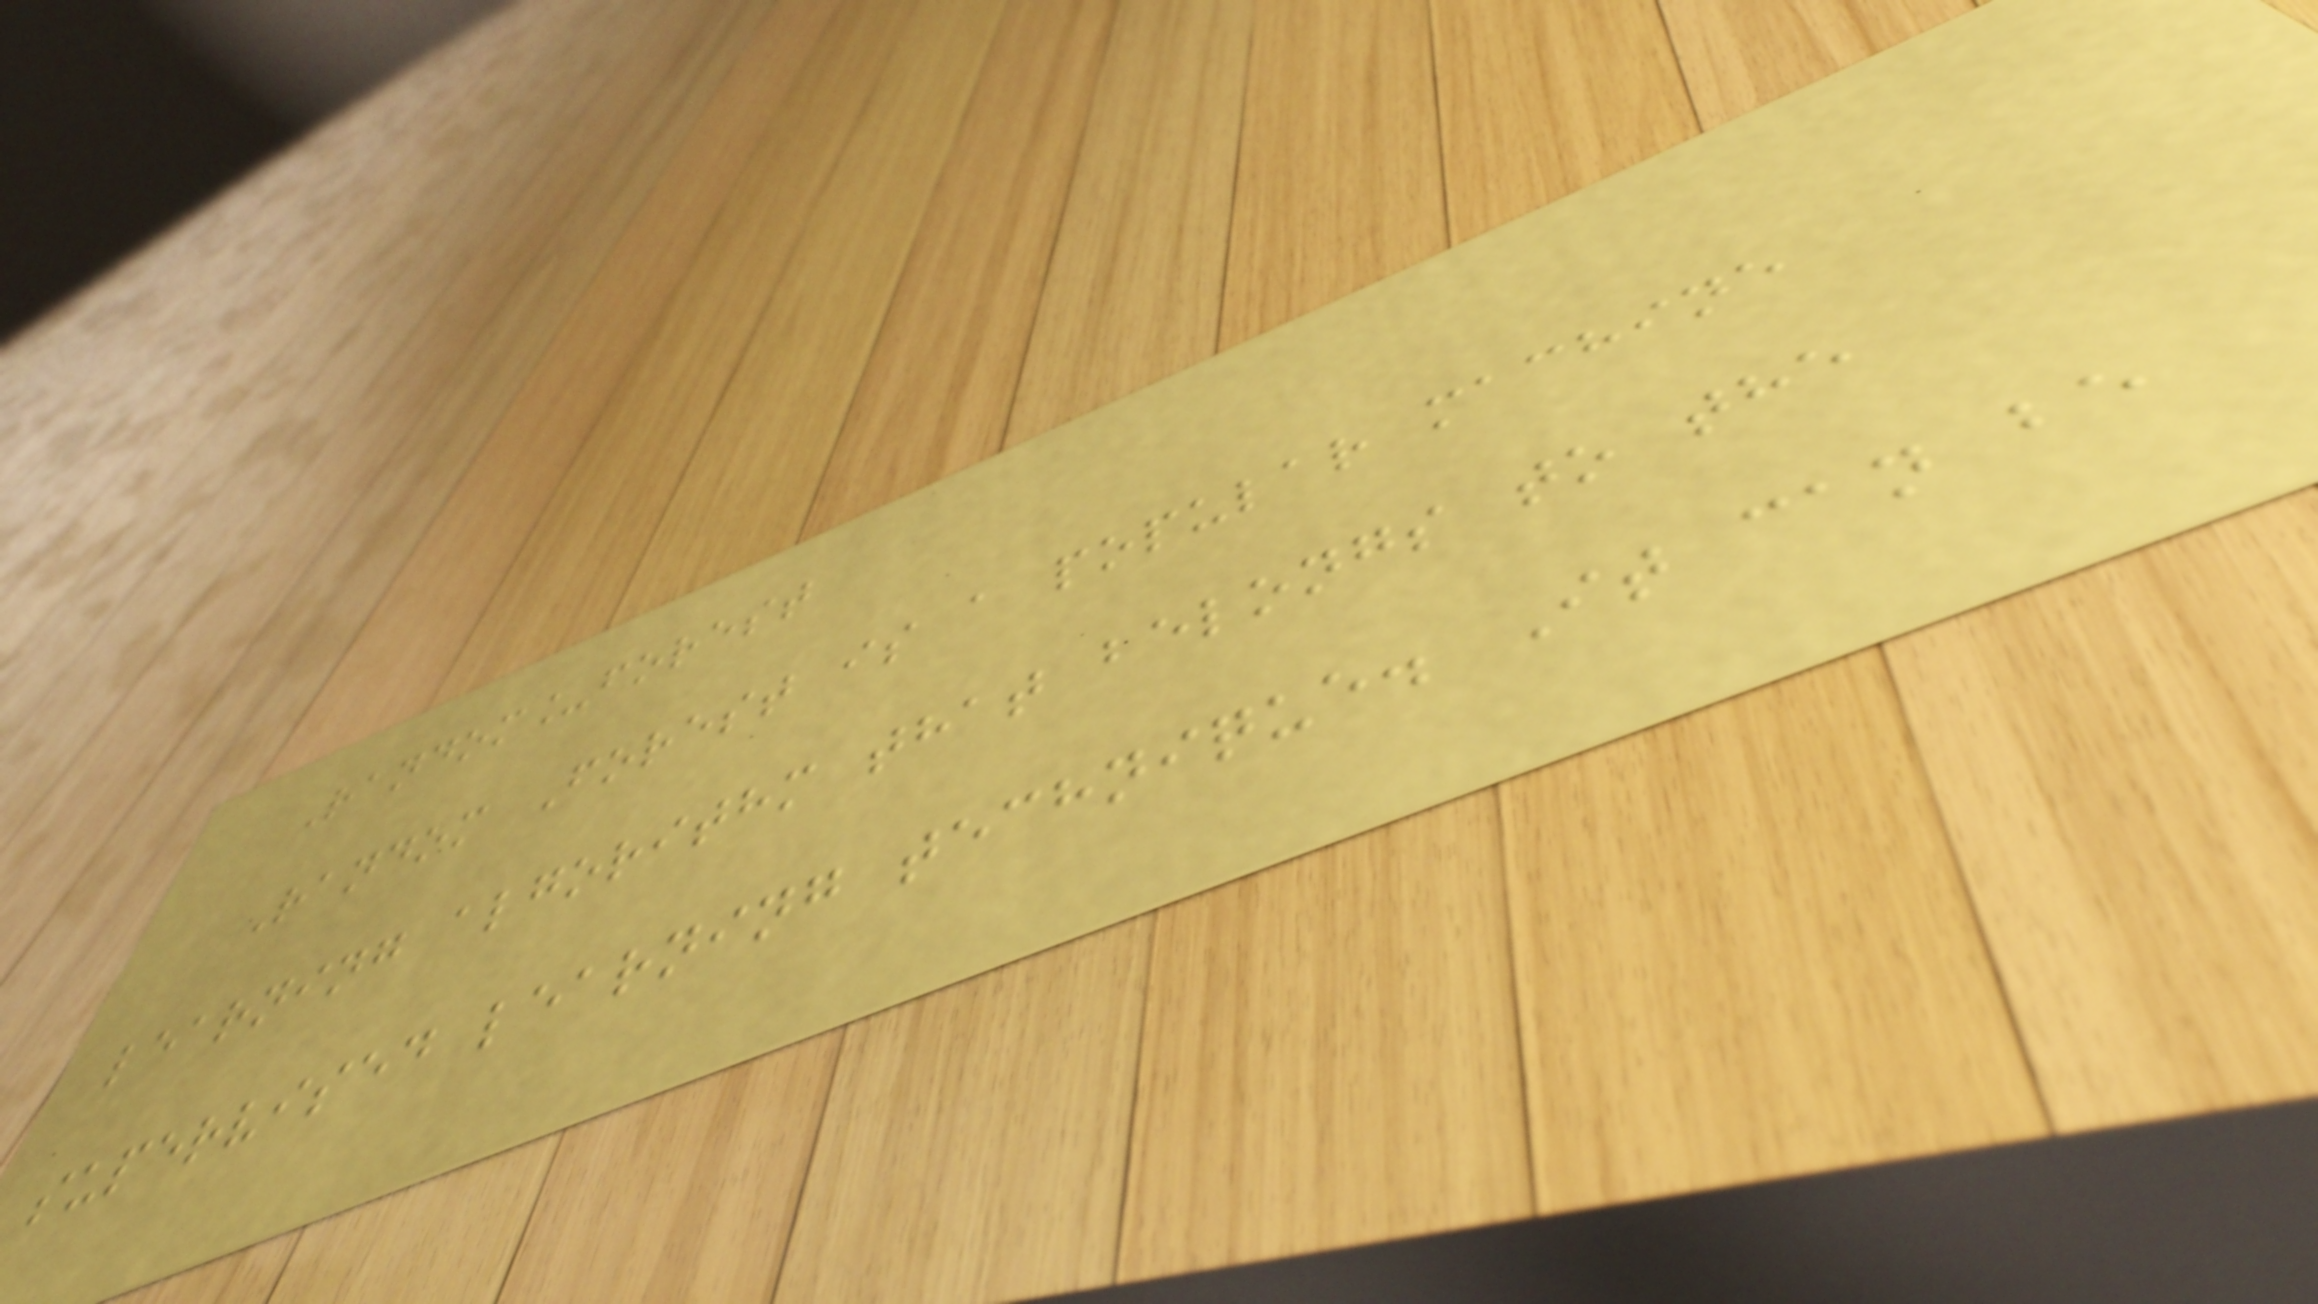Random_forest
Random Forest is a popular machine
learning algorithm that belongs to the
supervised learning technique. It can be
